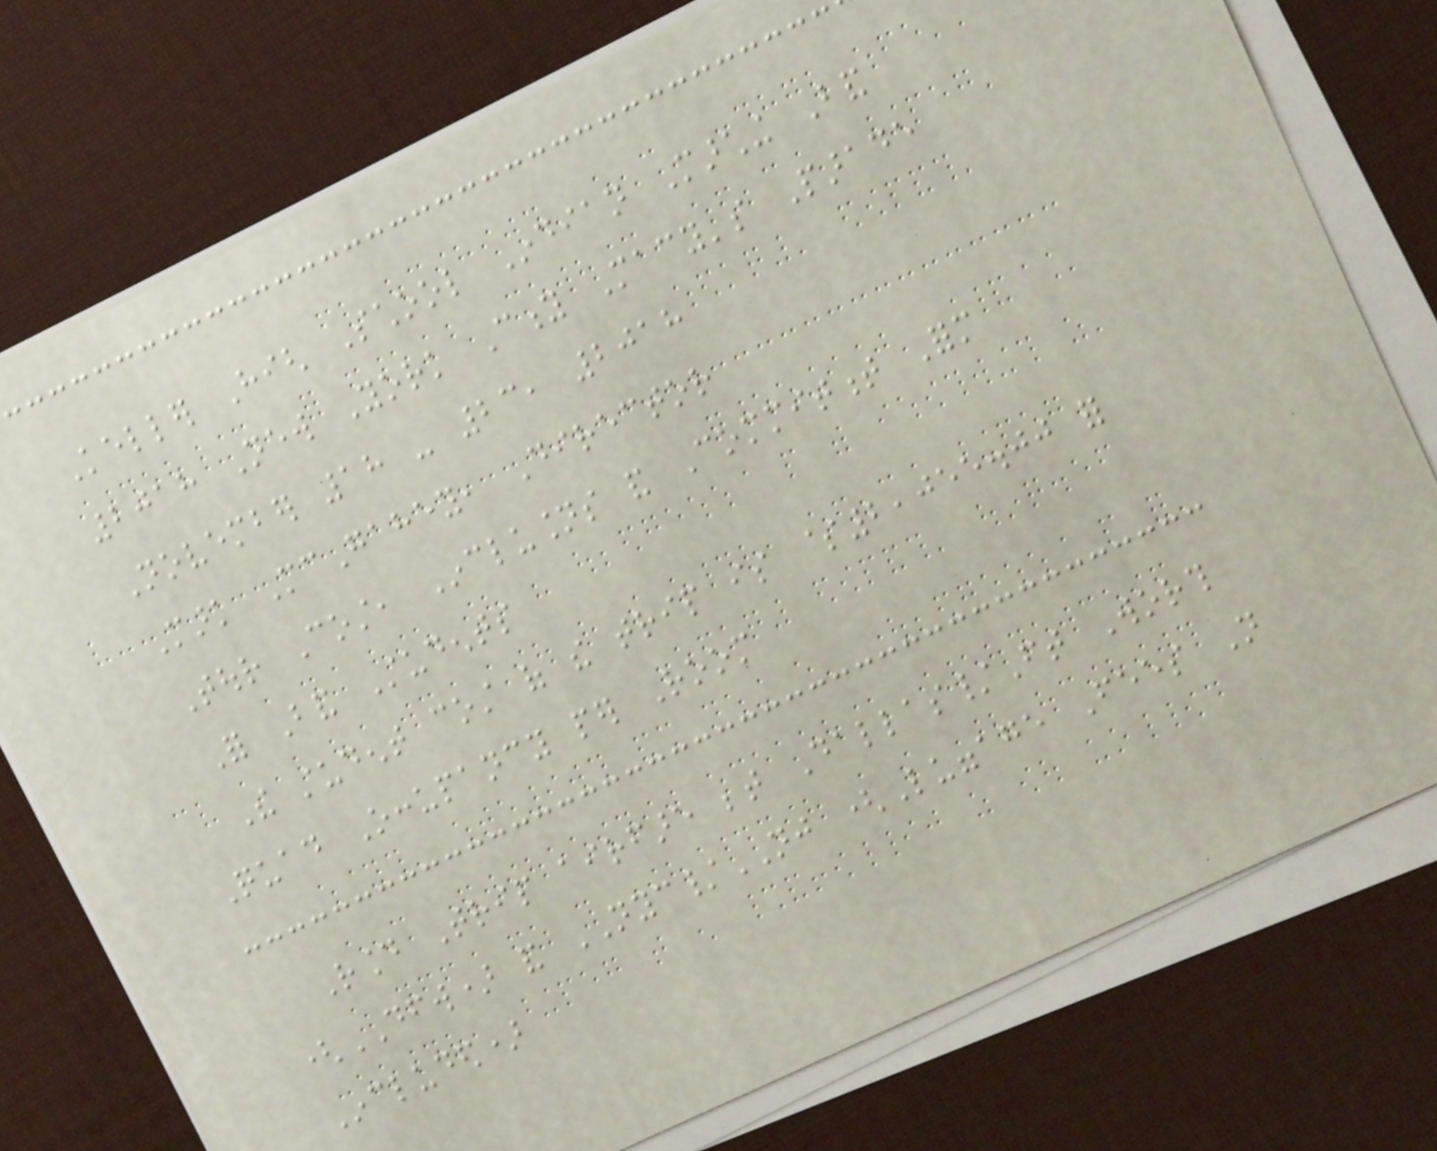Keller High School Indian Marching Band
2018 New York City Macy's Parade
November 18 - 23, 2018
Mark McGahey, Director
Tour Cost, Inclusions and Commitment Form
For Band Students
The student cost of the trip is $2,055.00 for
Quad Occupancy per Room
Round Trip airfare between Dallas/Ft Worth
(DFW) and NYC/NJ (Luggage Fees Not
Included)
